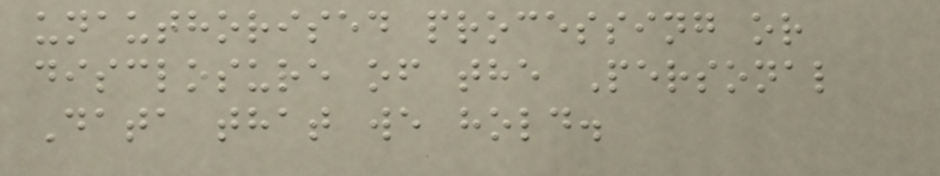unauthorised processing or
disclosure of the Personal
Data that we hold.
